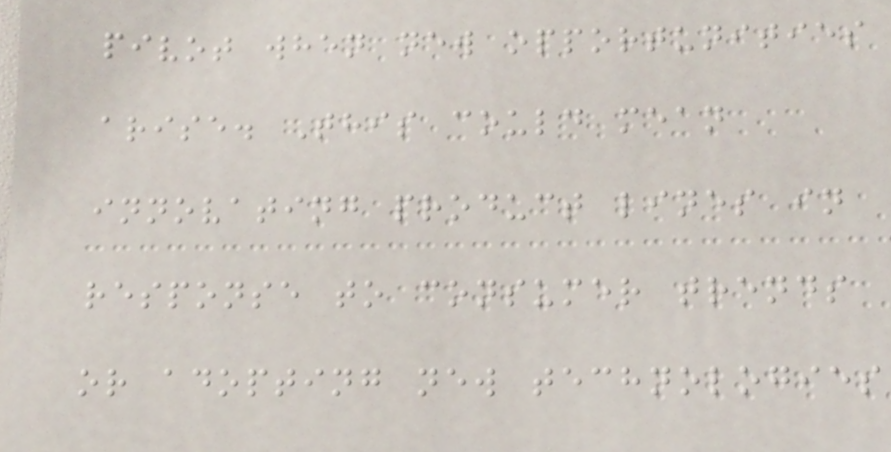pivot when new opportunities
arise. This could mean
innovating product lines in
response to consumer trends
or adopting new technologies
